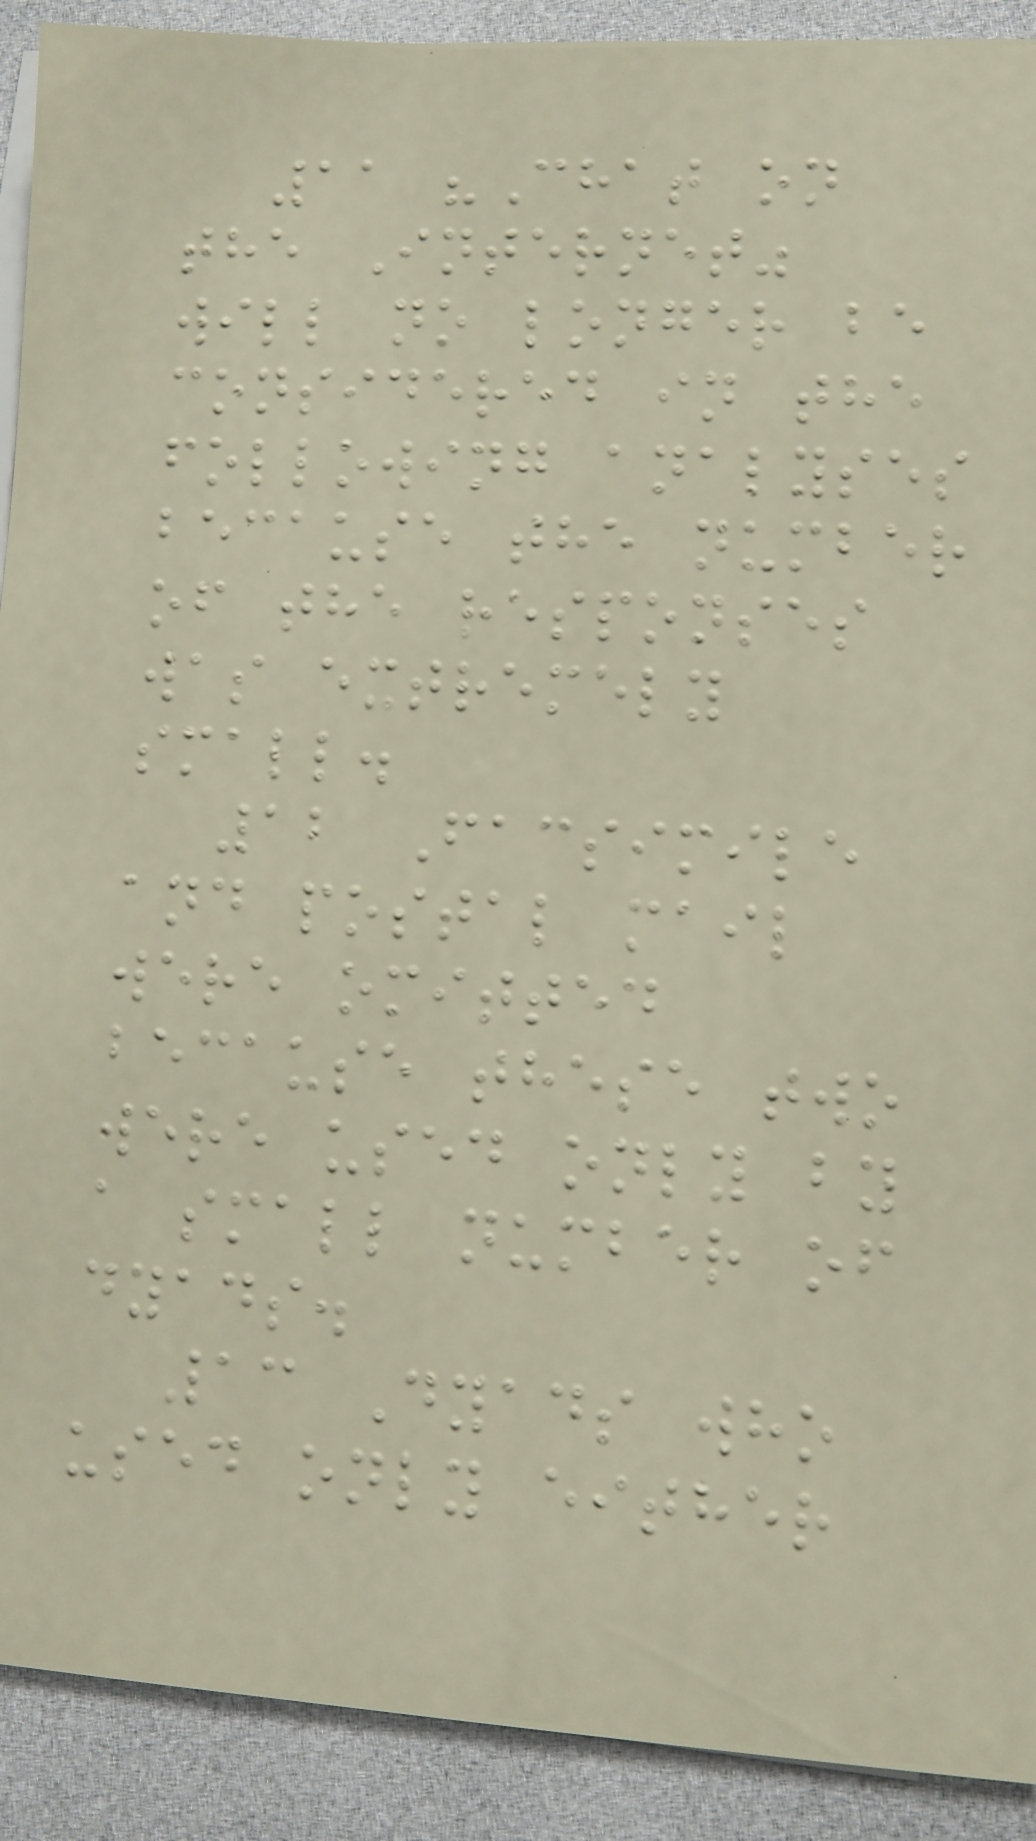11 "Chat on
the Internet"
will no longer be
considered in the
following analyses
because the number
of the responses
was extremely
small.
12 Facsimile
and postal mail
were omitted
because these two
were used only by
a small number of
dyads.
13 Dyads who
used only either
